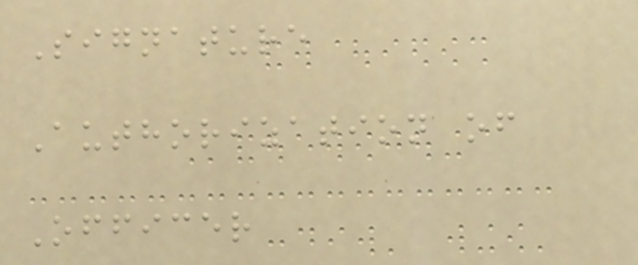Signature
Authorization of
Officer
